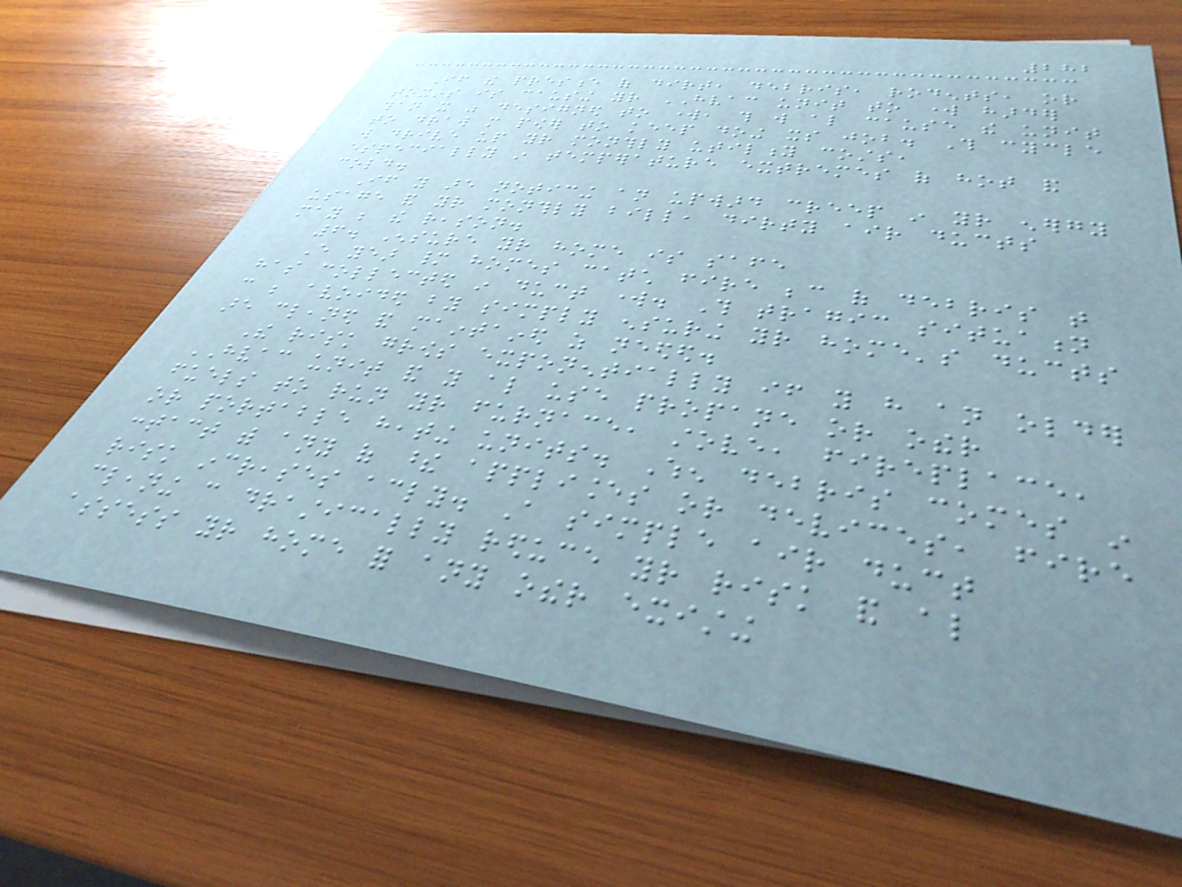282
If the presence of dirt, debris, rodents, or
toxins is causing your HVAC unit to work harder
than it was designed to work, this will also cause the unit
to draw more power to keep doing its job. This cycle
will drive up your monthly utility costs,
especially in temperature extremes of hot and
cold.
If you are noticing an upward creep in your energy
usage and your monthly bill, dirty air ducts
may be the reason.
6. Ensure your home is safe
Every year many homes catch fire because of debris that
has collected in duct work. This tragic situation
can be avoided by simply ensuring your home's ducts
are cleaned and maintained as needed.
The risk grows exponentially if you have an older
HVAC unit and you also use propane or other
fuels to run your furnace, stove, fireplace,
or portable heating units. When debris comes in
contact with any of these appliances or devices, fire
risk increases accordingly. A simple air duct
cleaning can drastically reduce your risk and also
assess your home for any other existing
